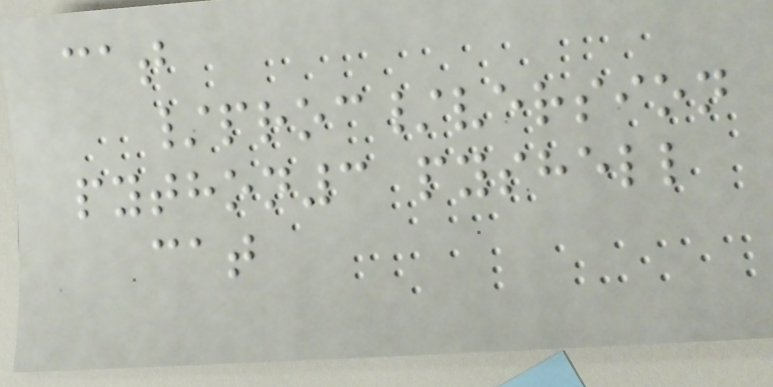cat
/proc/version
python3 pyshell
cat
